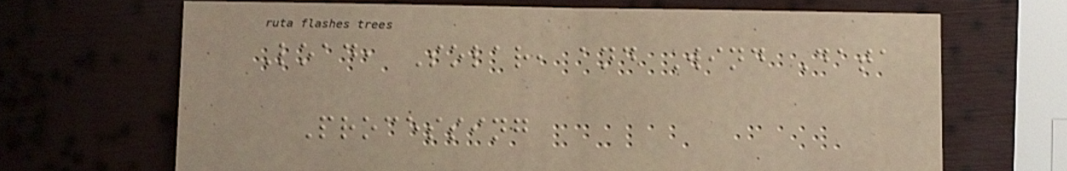Load, Solar, and Wind Data
Processing
